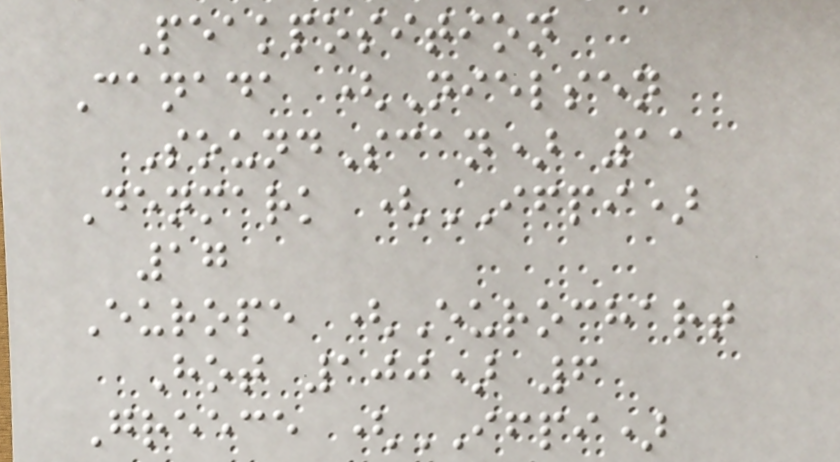Peakposition
Canada (Nielsen
SoundScan) 11
Denmark (IFPI)
17
Europe (Eurochart
Hot 100) 6
Greece (IFPI)
